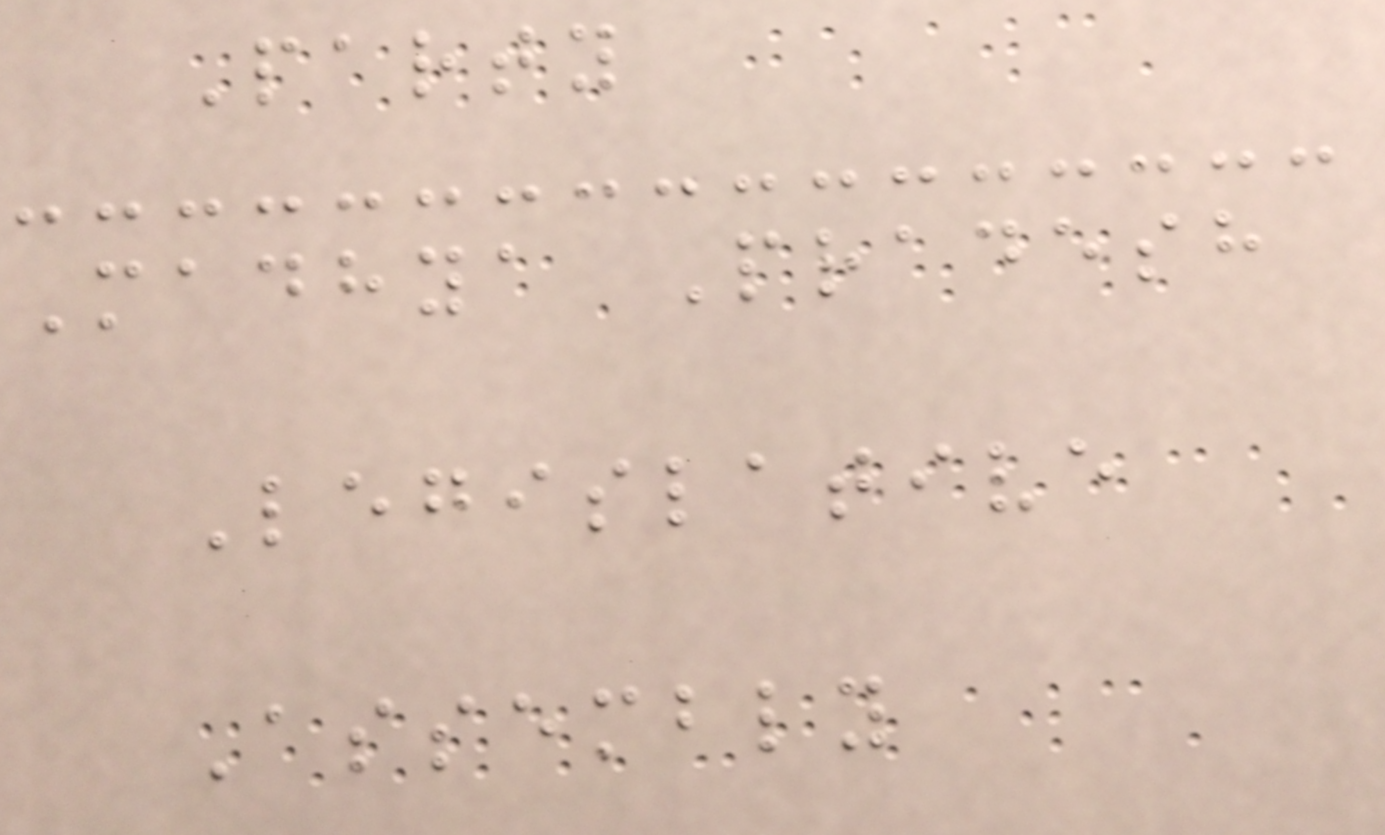Party
Madhya Pradesh
Legislative
Assembly
